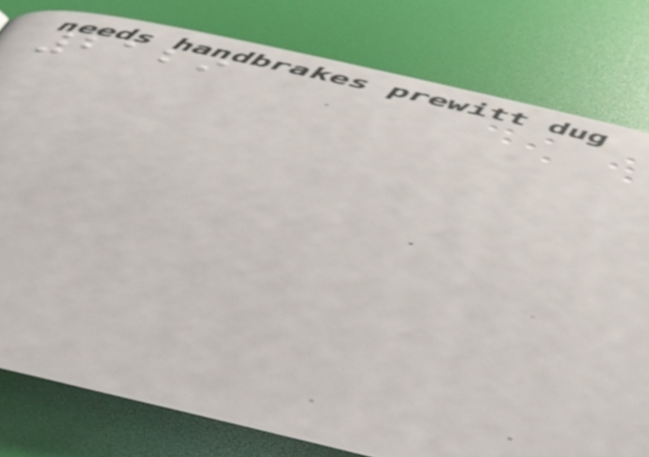2129
